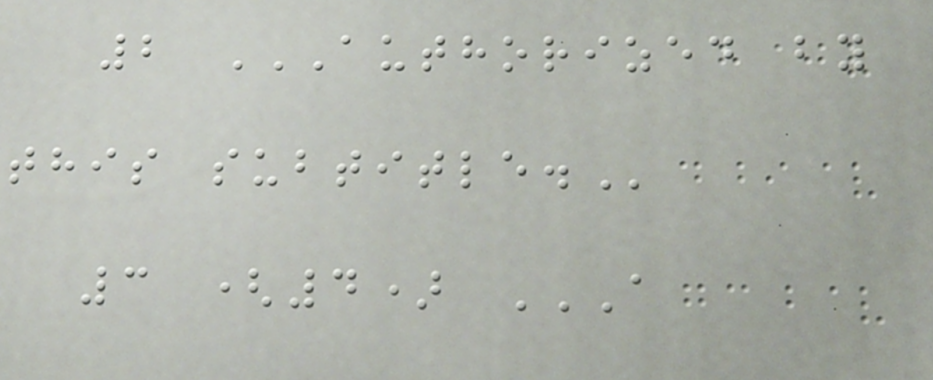2 AUTHORIZED BY
THIS SUBTITLE.
3 (4) A
